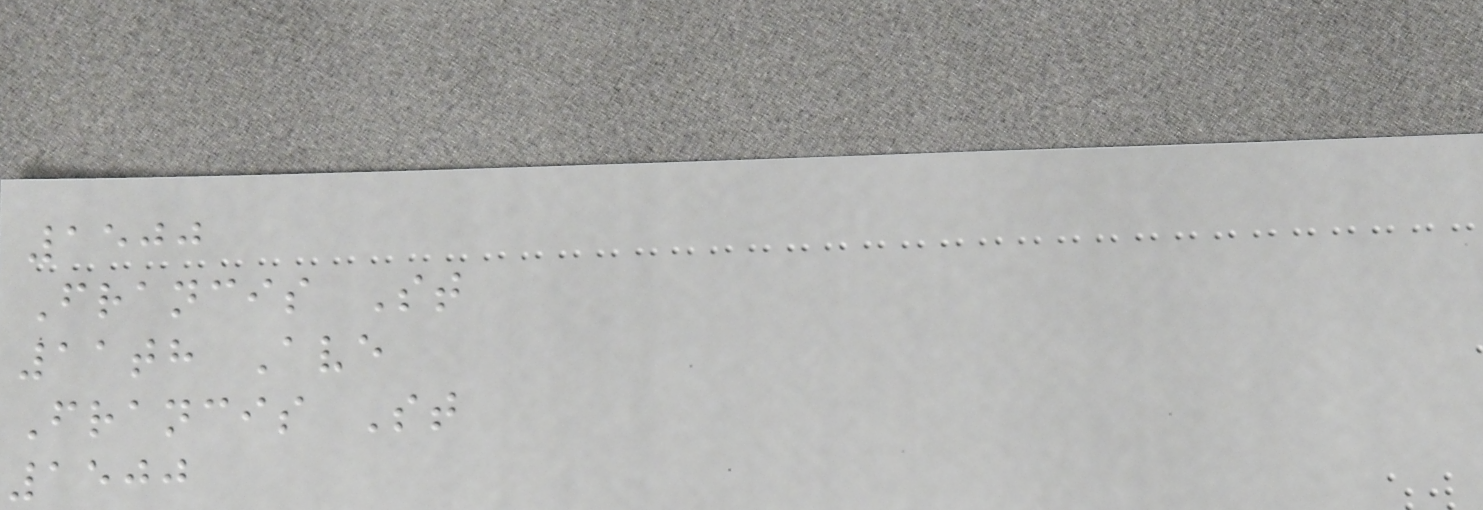1500
Francis St
11th Ave
Francis St
1500
